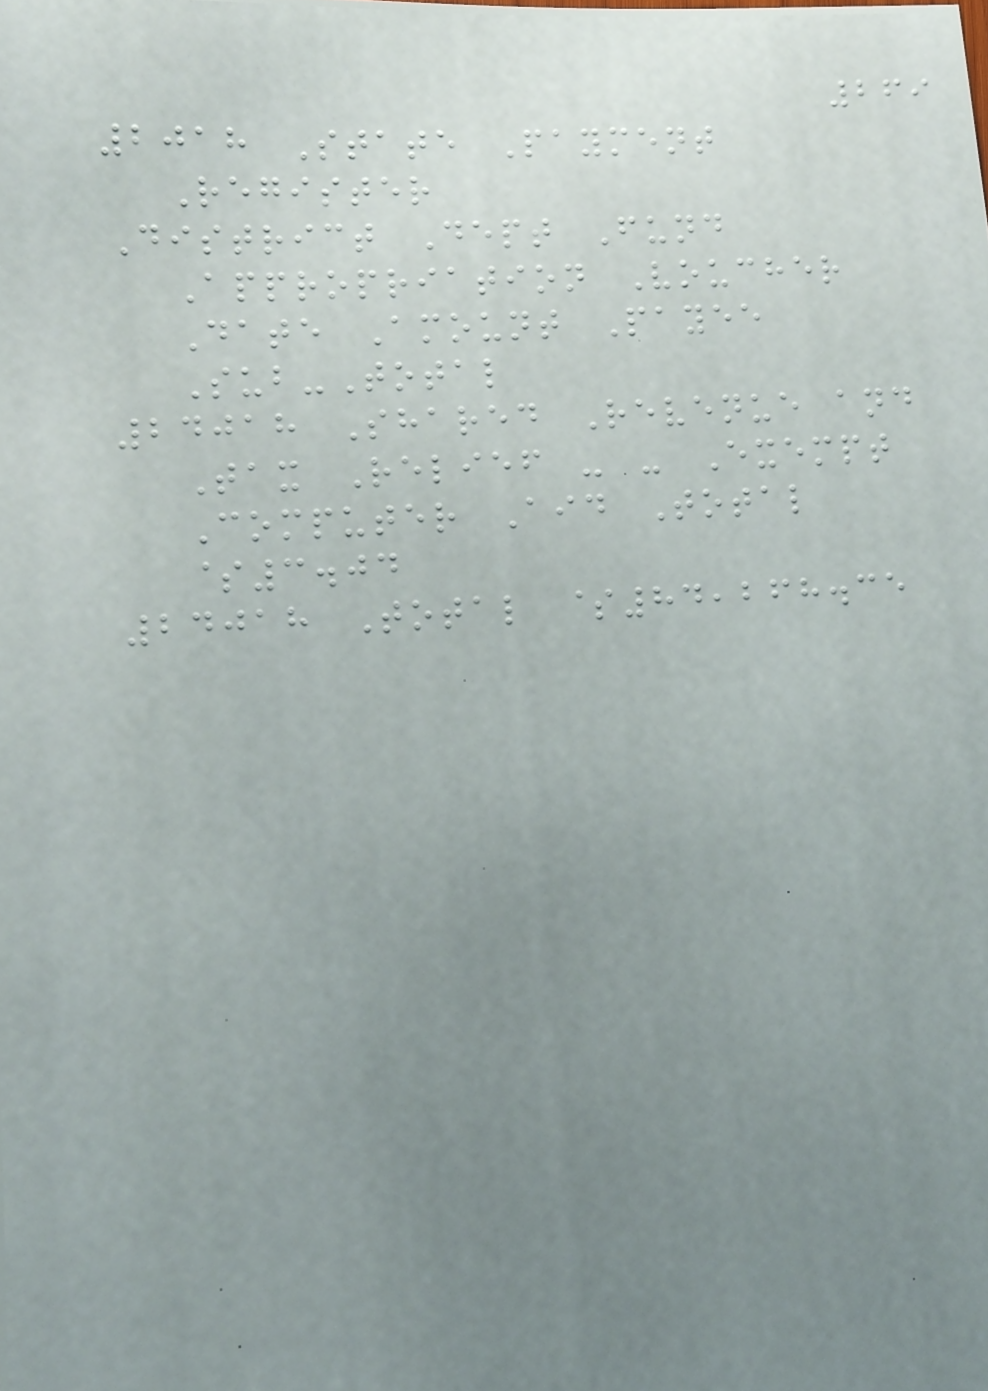269
2018 State Payment
Register
District Dept Fund
Appropriation Voucher
Date Amount Payee
Sub-Total
24018 Shared Revenue and
Tax Relief - - Exempt
Computer Aid Total
$3.04
24018 Total $84,268.35
